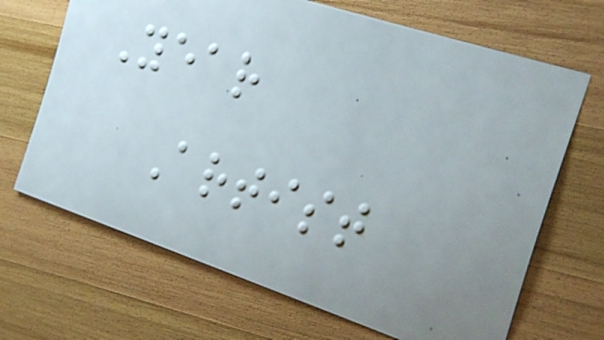Year
Artist
